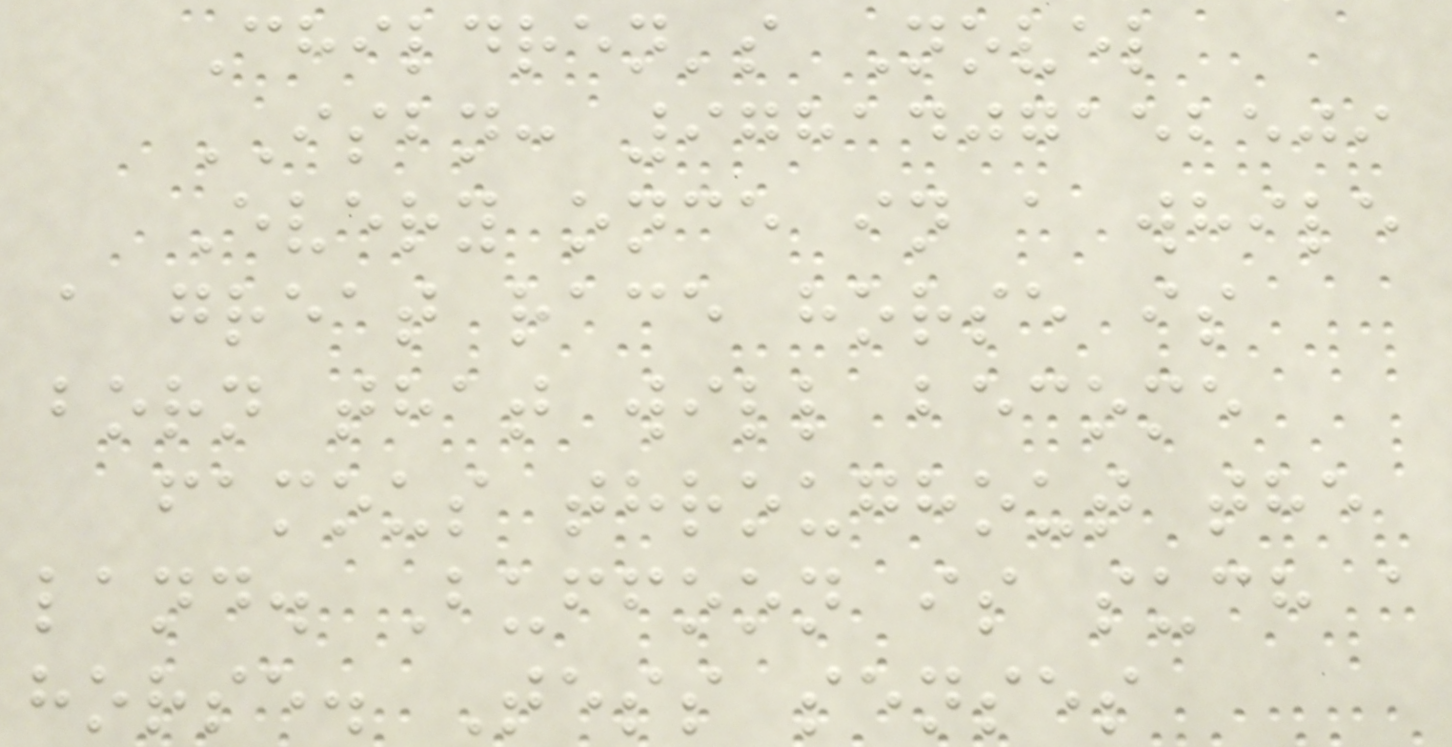Children's Novel
ISBN: 9781407152509
Every once in a while
a great race horse is
born that will become
famous throughout the
land. Buffoon is such a
horse. Tess senses
